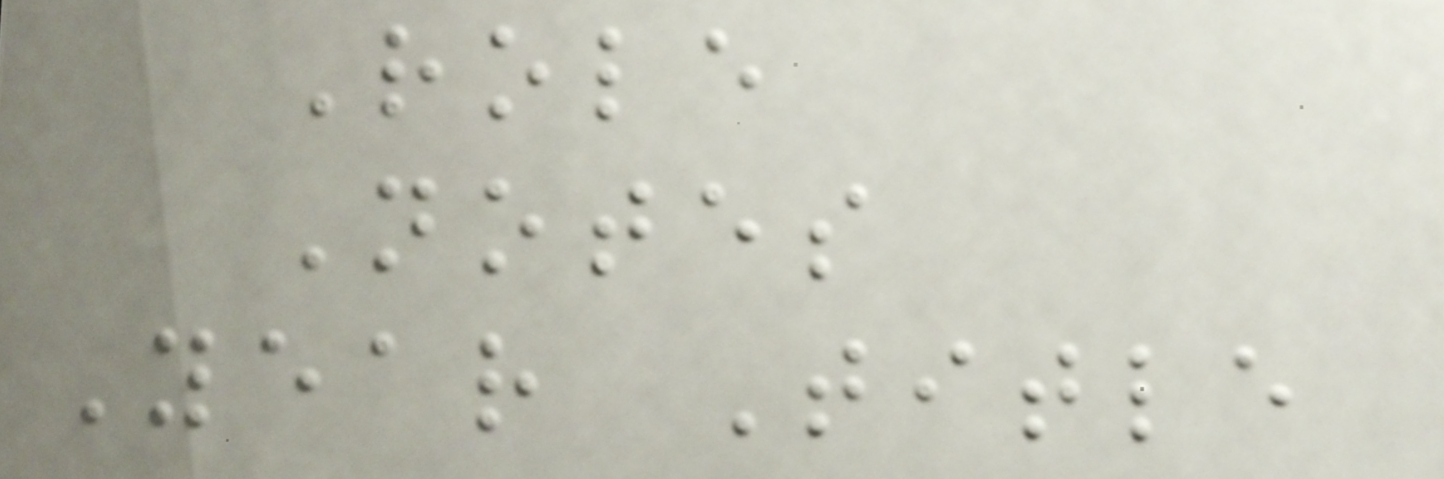Role
Notes
Year Title
